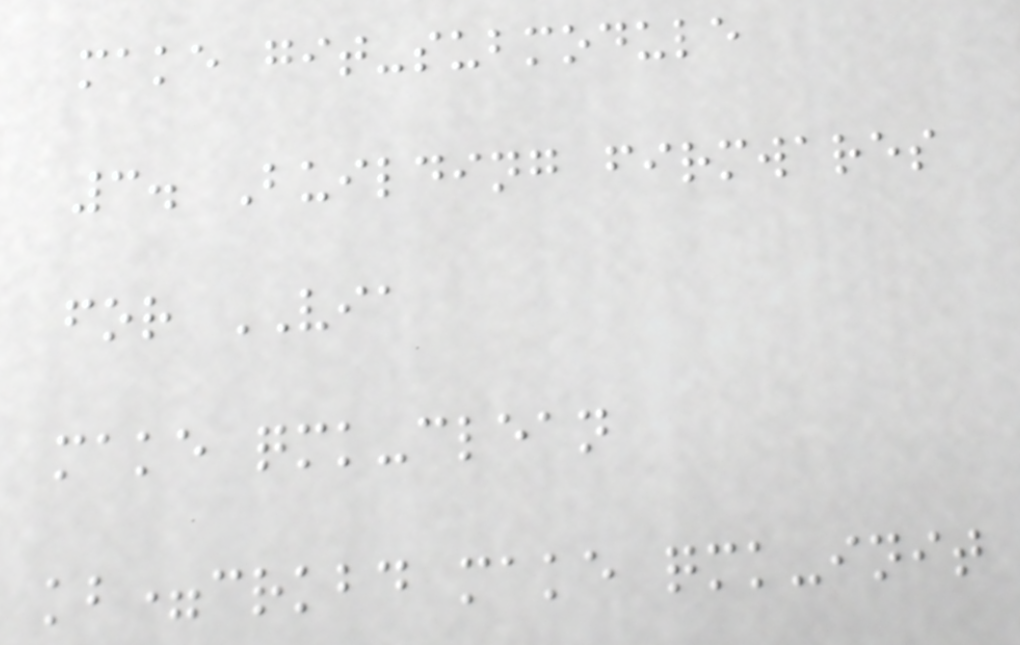make git-submodule
3. Building firmwares
for VIA
make qmk-clean
kb=crkbd make qmk-init
